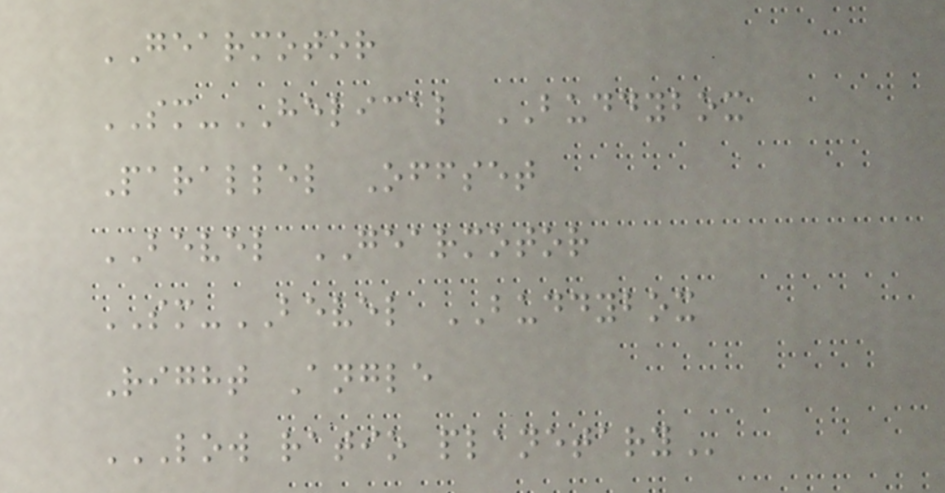GEARMOTOR
SM-HELICAL BUDDYBOX
Parallel Offset
BEVEL GEARMOTOR
SM-BEVEL BUDDYBOX
Right Angle
LOW RATIO PLANETARY
